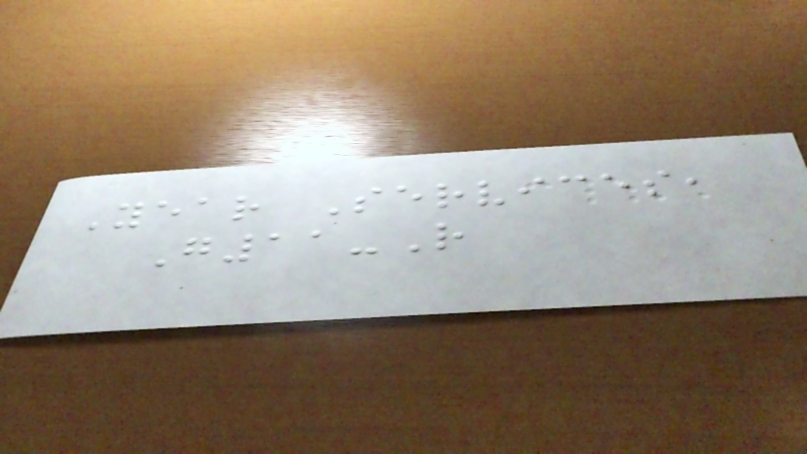Year Services,
G11-R
